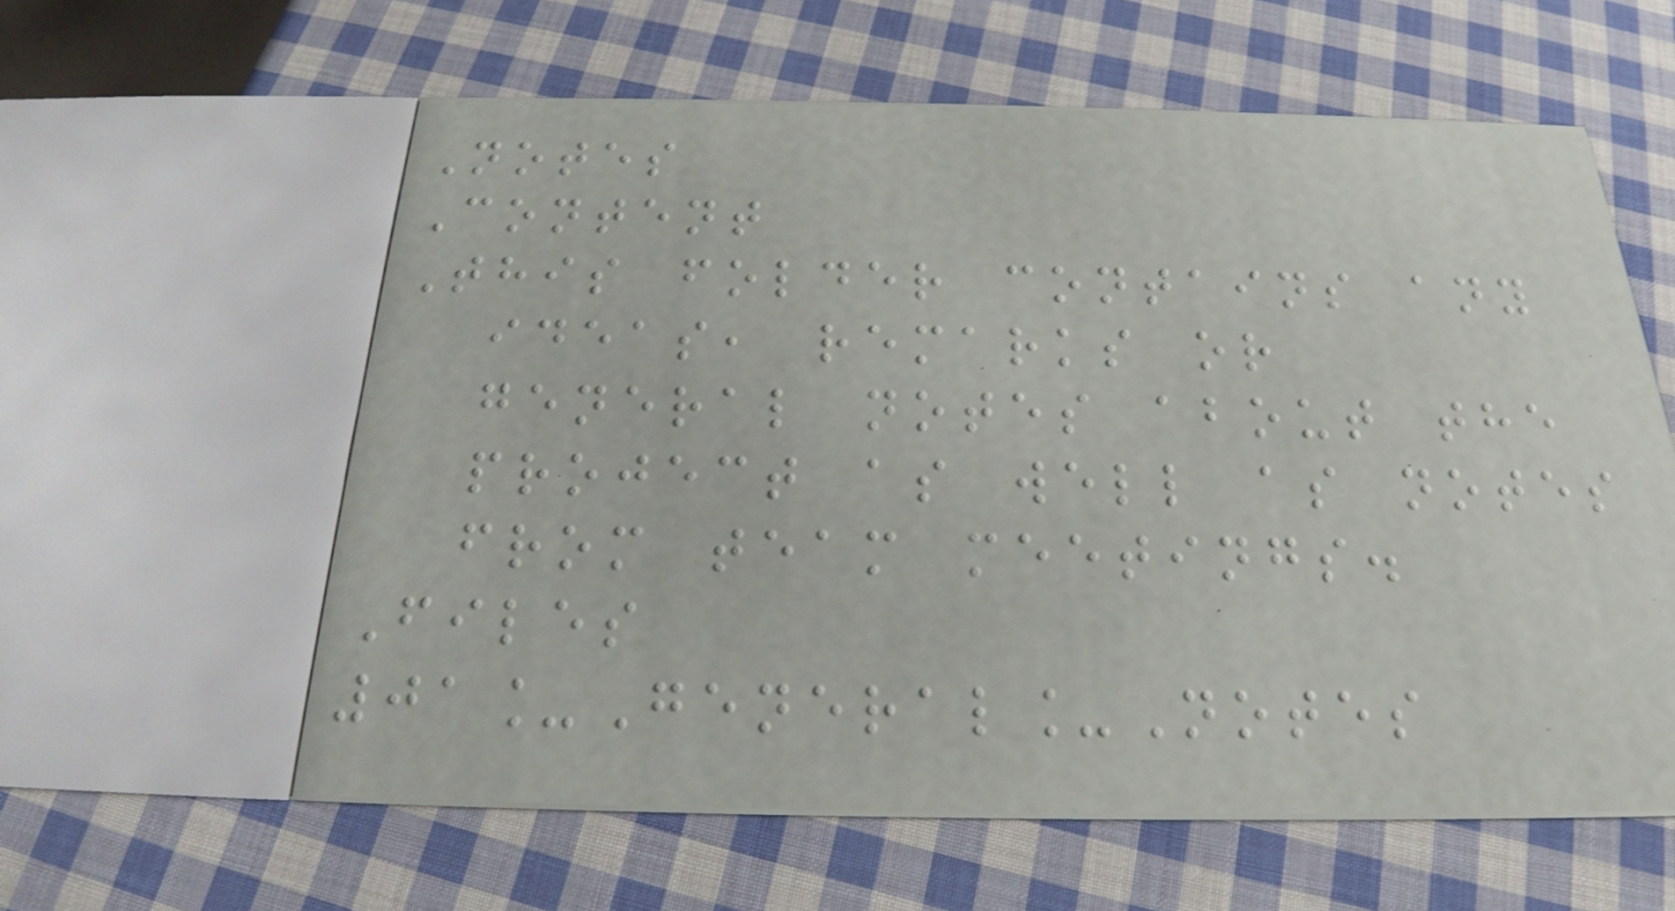Notes
Content
This folder contains any
ideas, remarks or
general notes about the
project as well as notes
from team meetings.
Files
01_General_Notes
